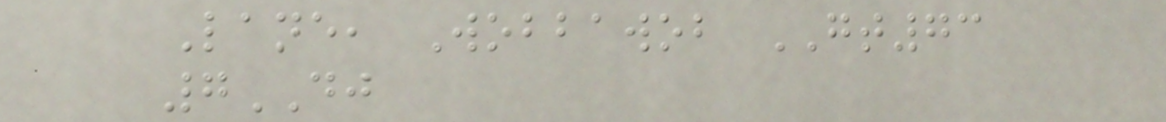Lane, Wobbawob GT73
7DJ
